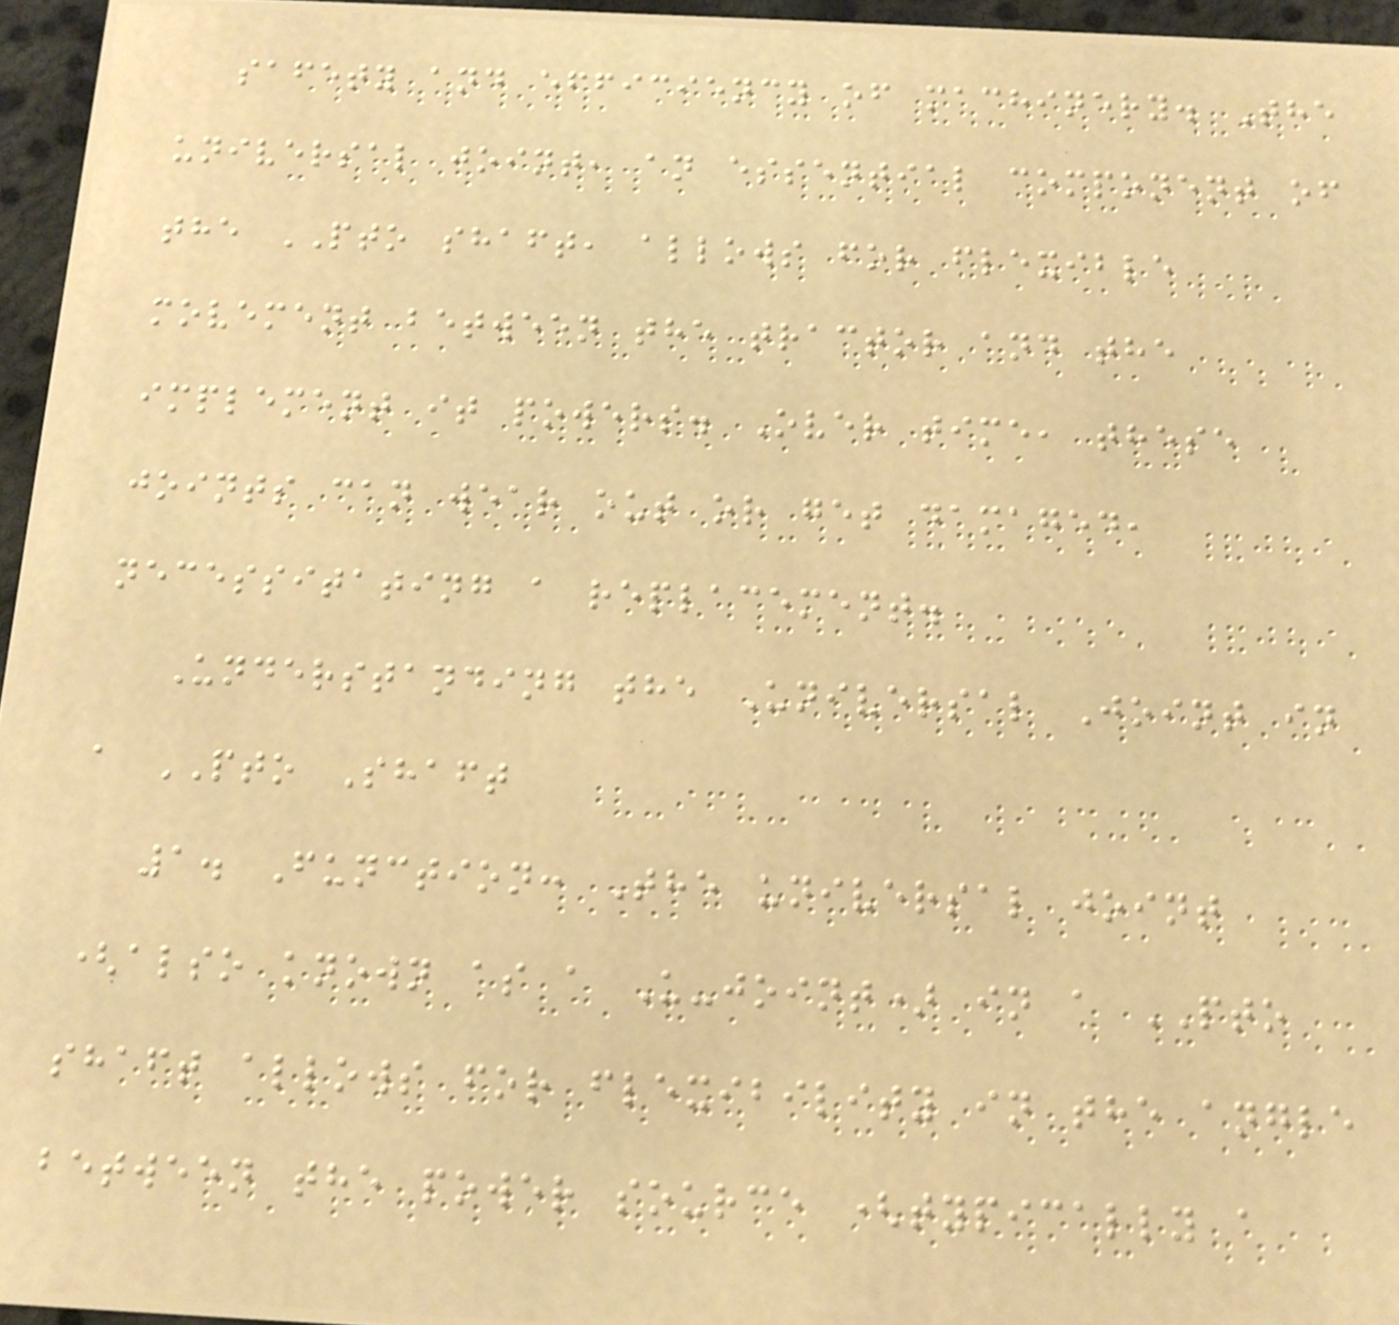safety and efficiency of machinery. The
universal joint, an essential component of
the PTO shaft, allows for flexible
movement between the tractor and the
implement it powers. Over time, these
joints can wear out or get damaged,
necessitating a replacement.
Understanding the Universal Joint in
a PTO Shaft
1. Function: The universal joint
(also known as a U-joint) in a PTO
shaft allows for flexibility in the angle
between the power source (typically a
